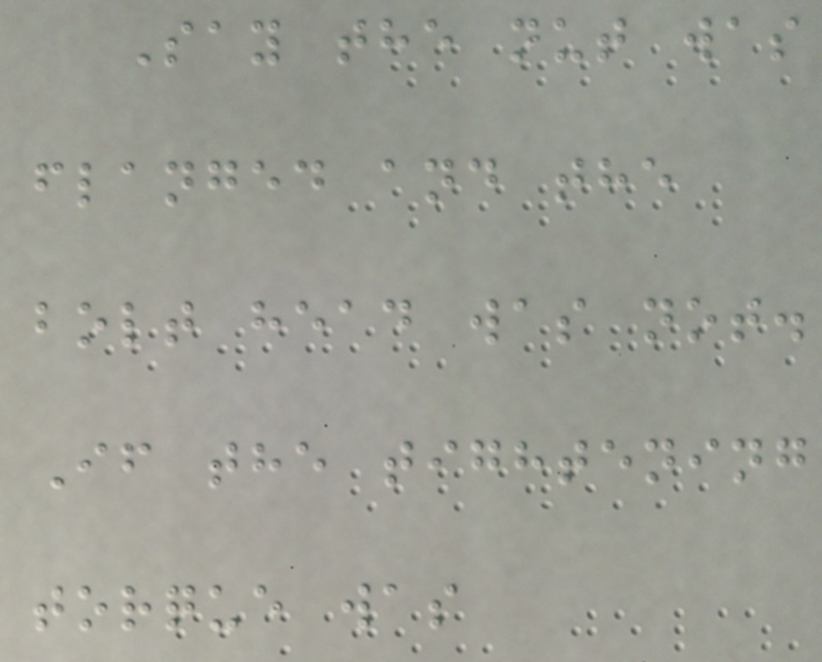Say the nut was
flanged and the
bolt head was not.
If the tightening
torque was
